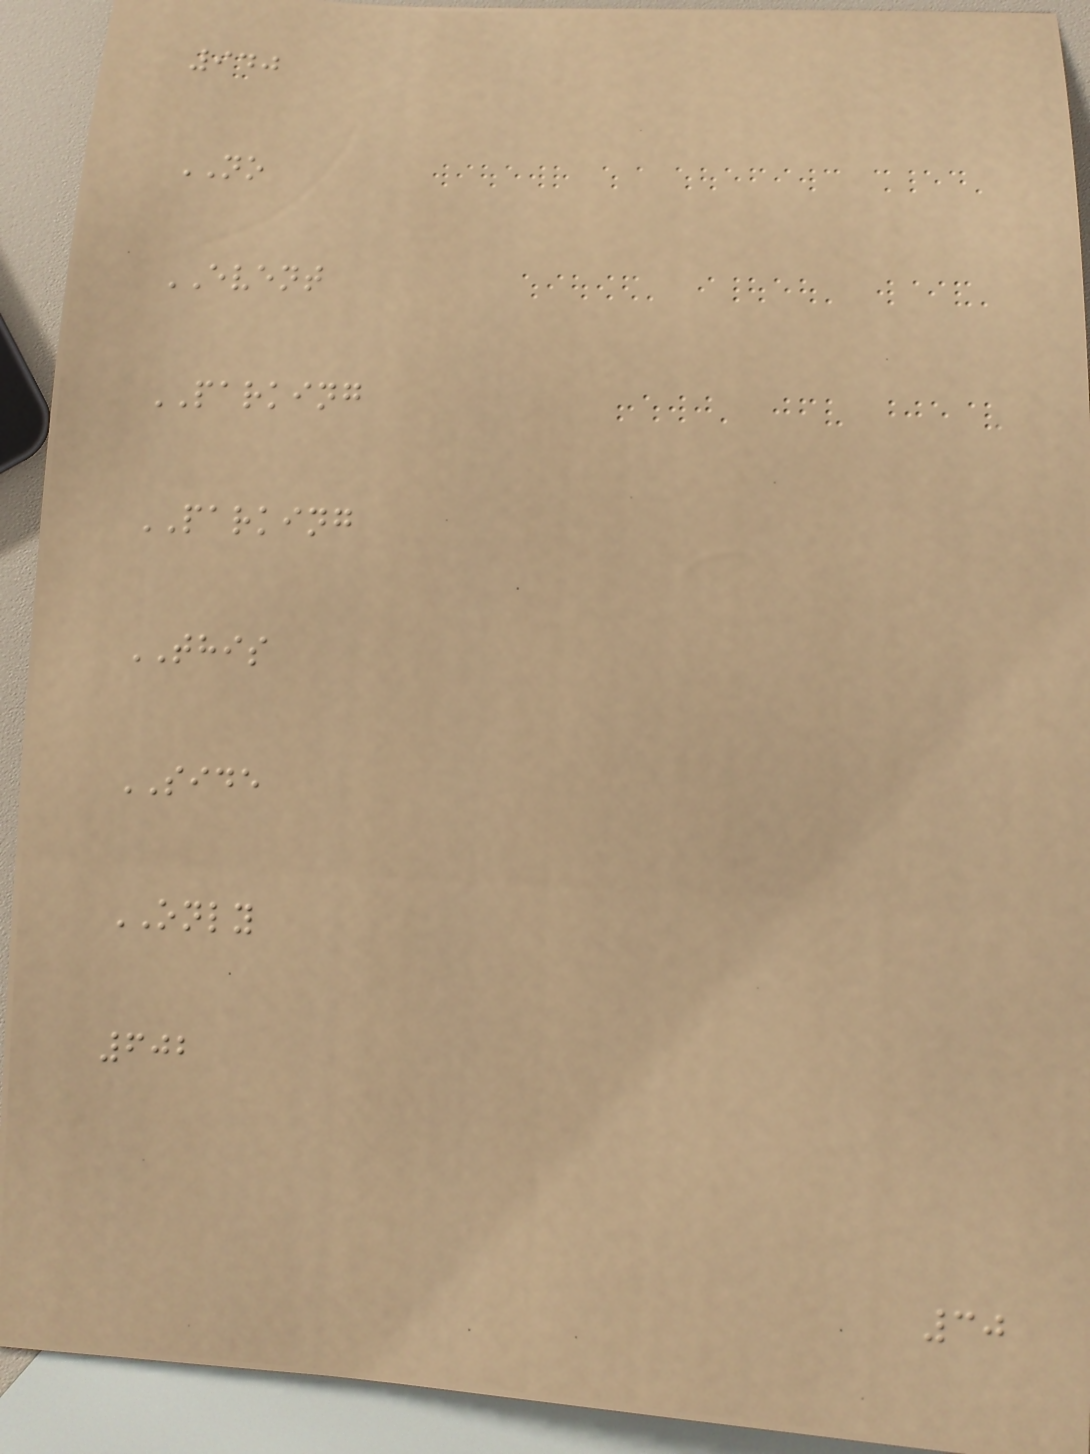940
NO
EVENT
PARKING
PARKING
THIS
SIDE
ONLY
602
30
